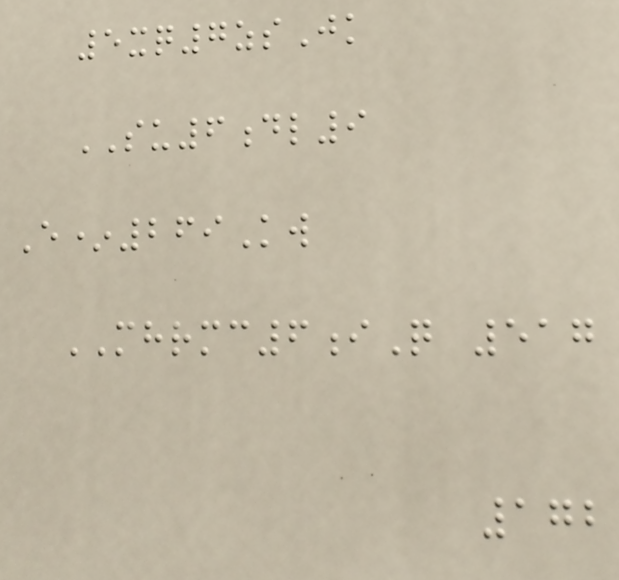5xq7zsJk
SU6dl9
E*269Kw
MHRMC6iQ 517
172
